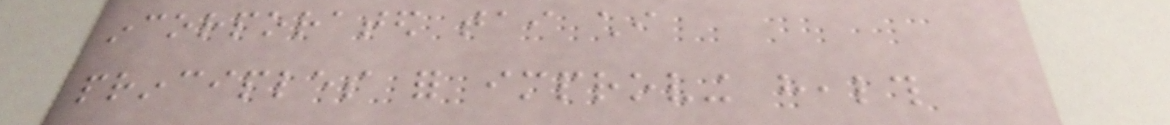incorporated tai chi
principles for improving health
